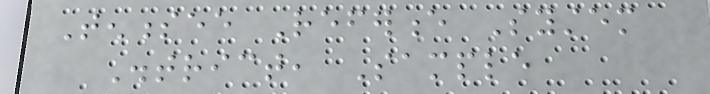Tennessee Reference System
District, Sample
